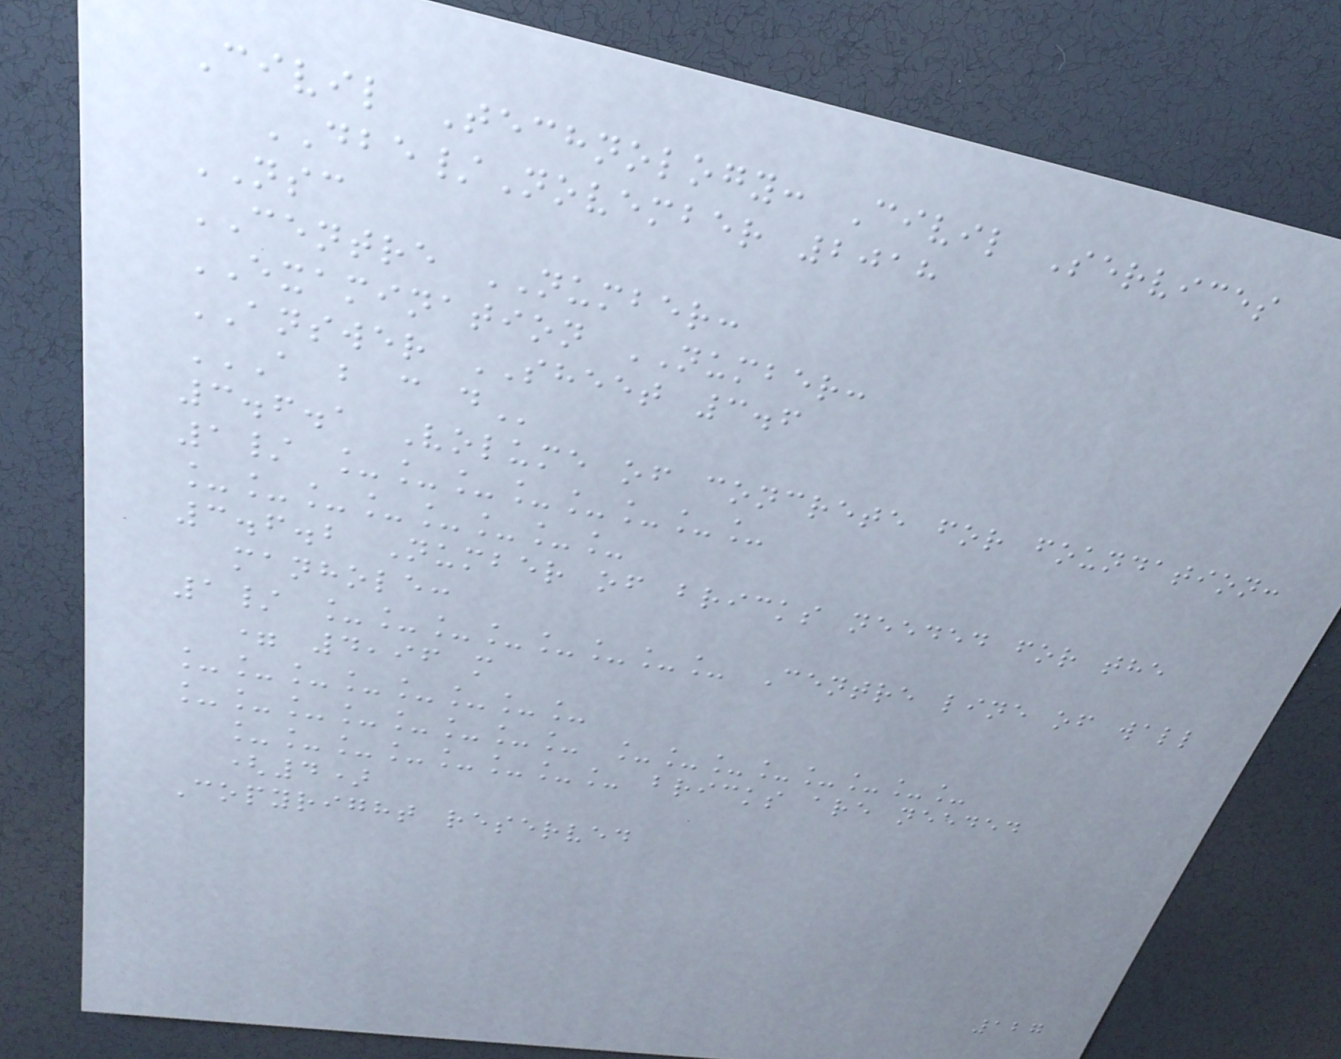Civil Technology: Civil Services
DBE/November 2018
NSC
CENTRE NUMBER:
EXAMINATION NUMBER:
ANSWER SHEET 3.6
A B C D
3.6.1 Volume of concrete for foundation:
1/ ________
________
3.6.2 Number of bricks needed for the
manhole:
1/ ________ Centre line of wall
= 4,96 m
________
________ ________
________ bricks are needed
(4)
Copyright reserved
127
